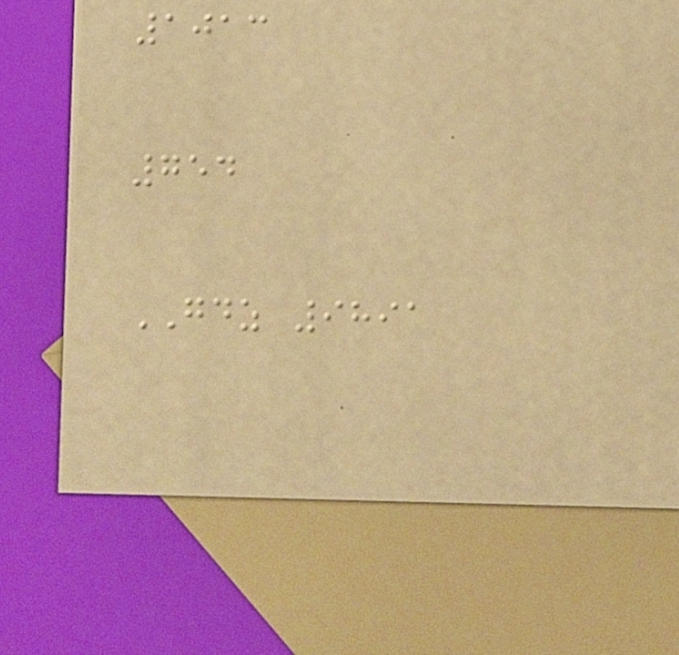1013
754
GDZ 9891
